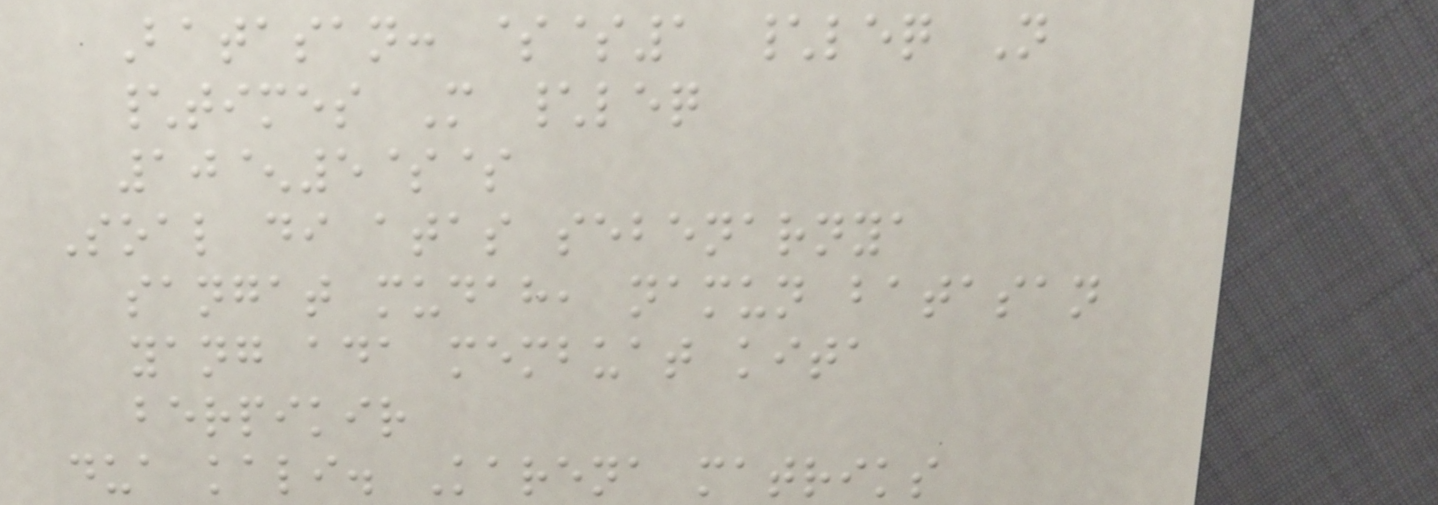Batasan: $$1 \leq N
\times M \leq
10^5$$
Soal di atas sebenarnya
sangat mudah, namun batasan
yang ada membuat kita
berpikir
dua kali. Karena matriks
